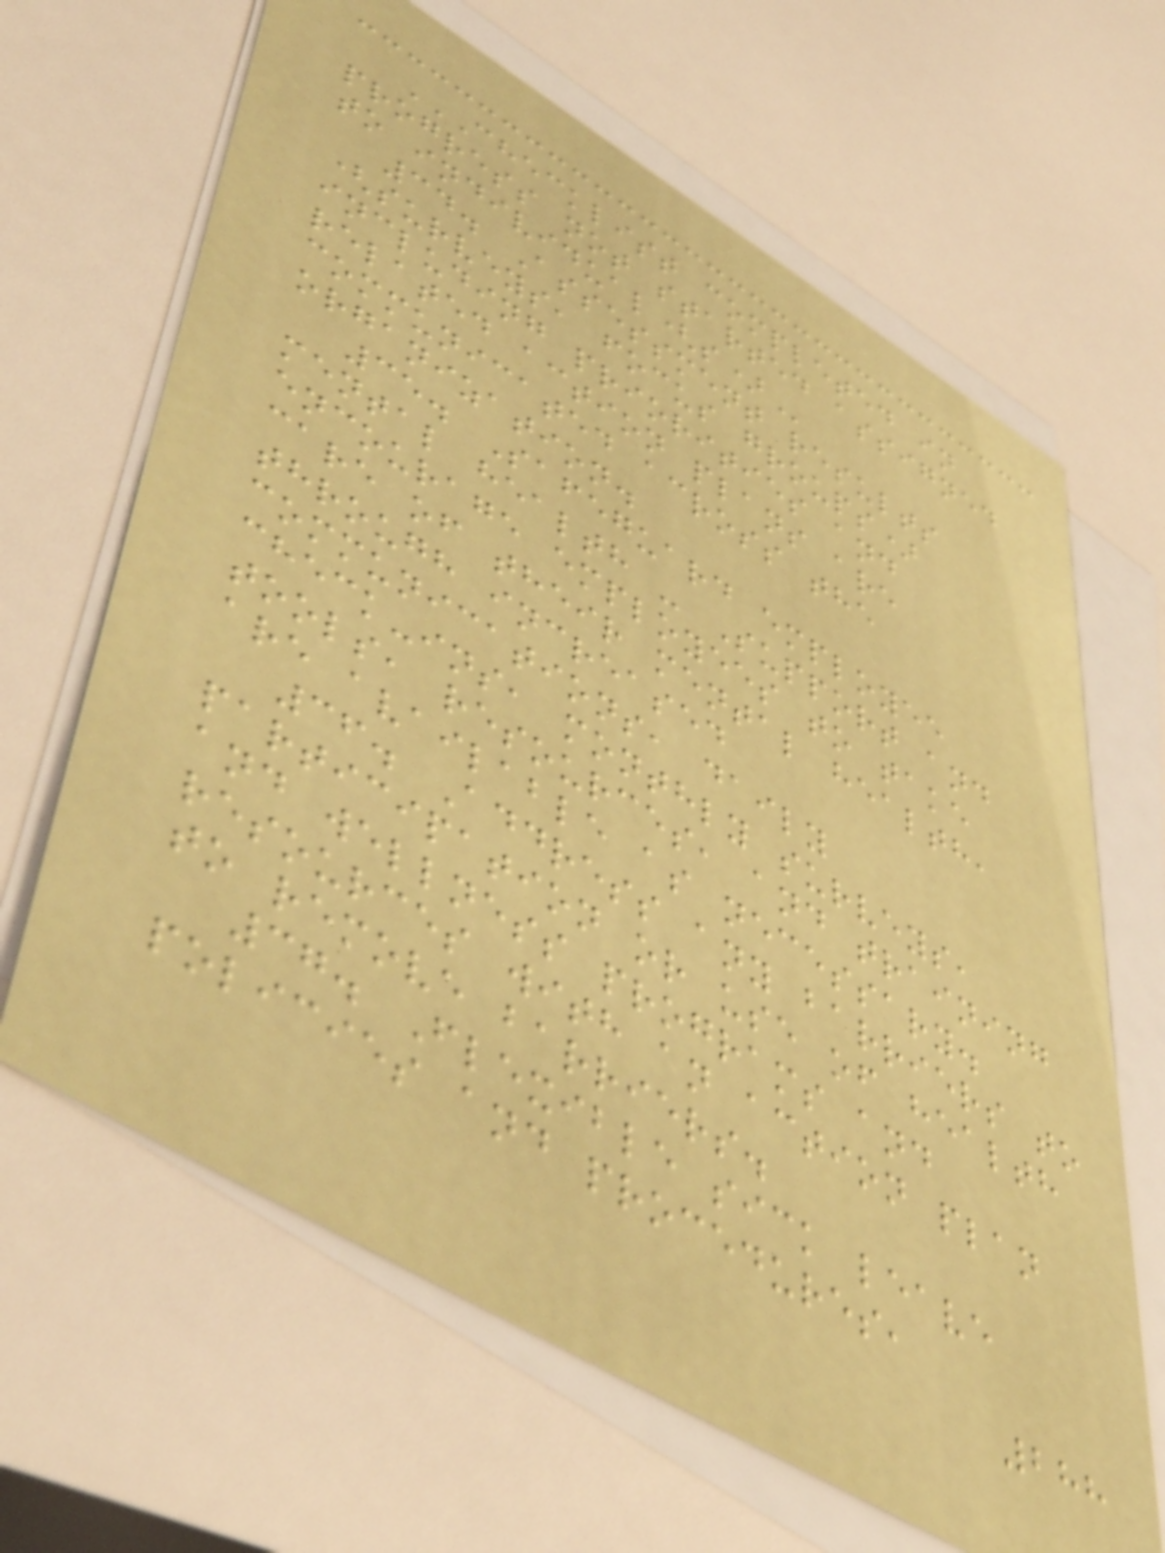CHECKLIST COMPLETED IN
PROGRESS NOT STARTED ASSIGNED
TO INDIVIDUAL(S)
34. Assessment results
(surveys, focus groups)
including priorities and
related action plans are
communicated across the
organization.
35. Safeguard employee
mental health - Support and
encourage employees to take
care of their mental health,
through increased
communications, daily
check-ins, monthly surveys,
tools, resources, and training
are available as necessary.
36. Address any barriers to
participation or use of health
and wellness programs and
resources with an action plan
to remove barriers.
37. Flexible sick leave
policies and procedures,
288
